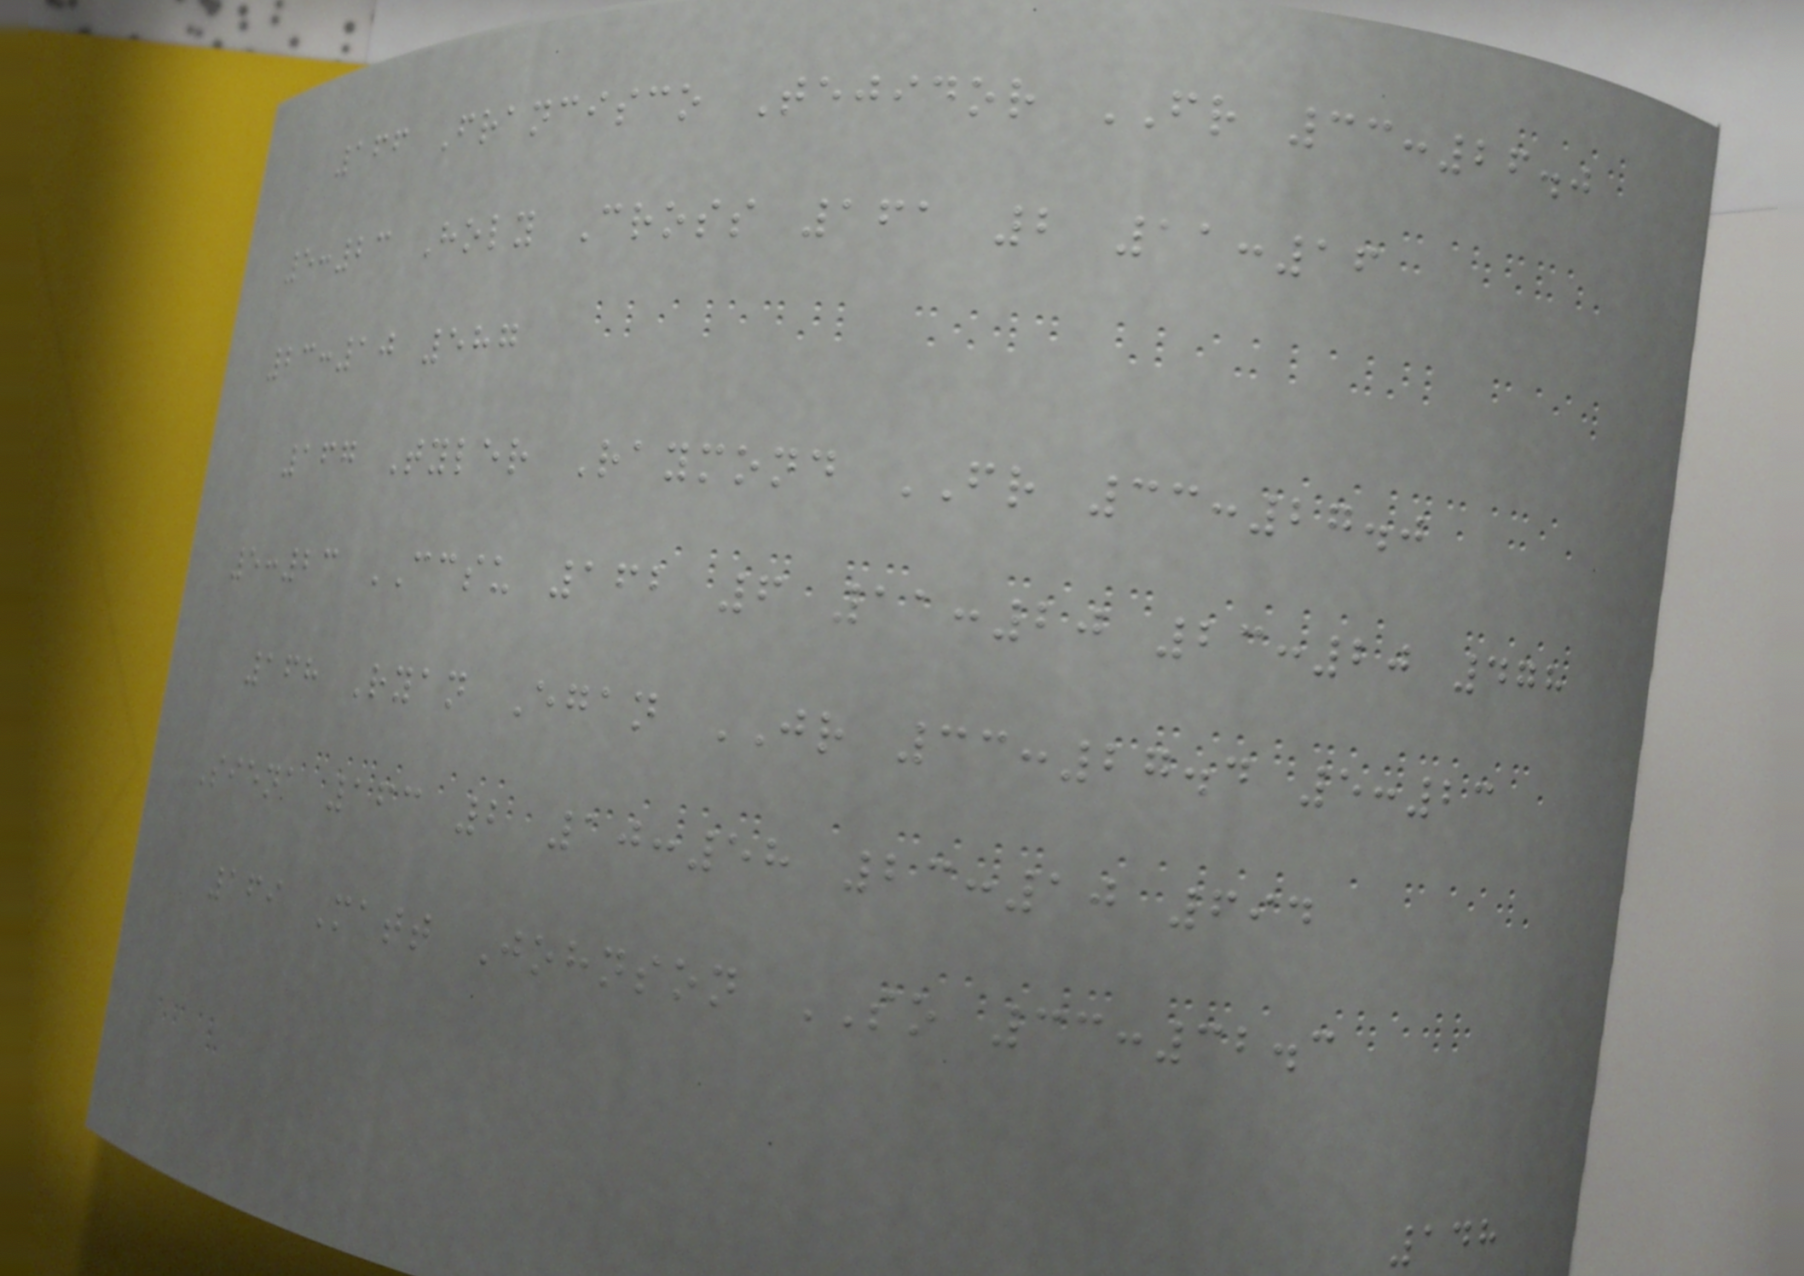166 Francisco Tejidor FR 33:26.0
5:23 Holy Cross 161 2 11:16
23:10 587
167 Tyler Raymond FR 33:27.0
5:23 CCSU 162 6 11:20 23:20 478
168 Ryan Egan JR 33:27.4 5:23
Siena 163 2 10:58 23:10 694
169 Matt Johnson SO 33:32.3
148
